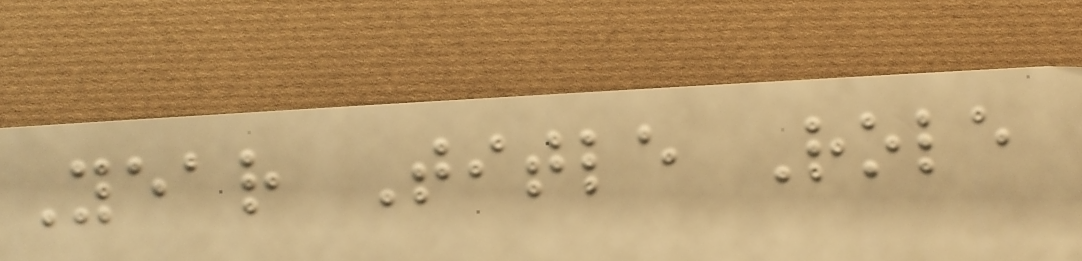Year Title Role
